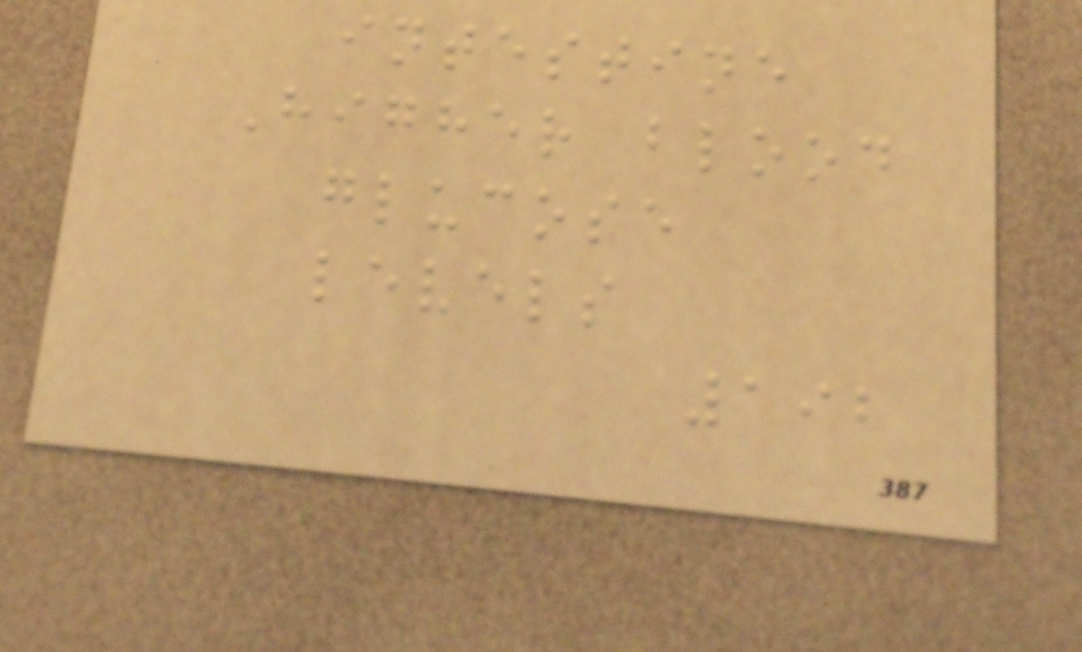intestine
Higher blood
glucose
levels
192
